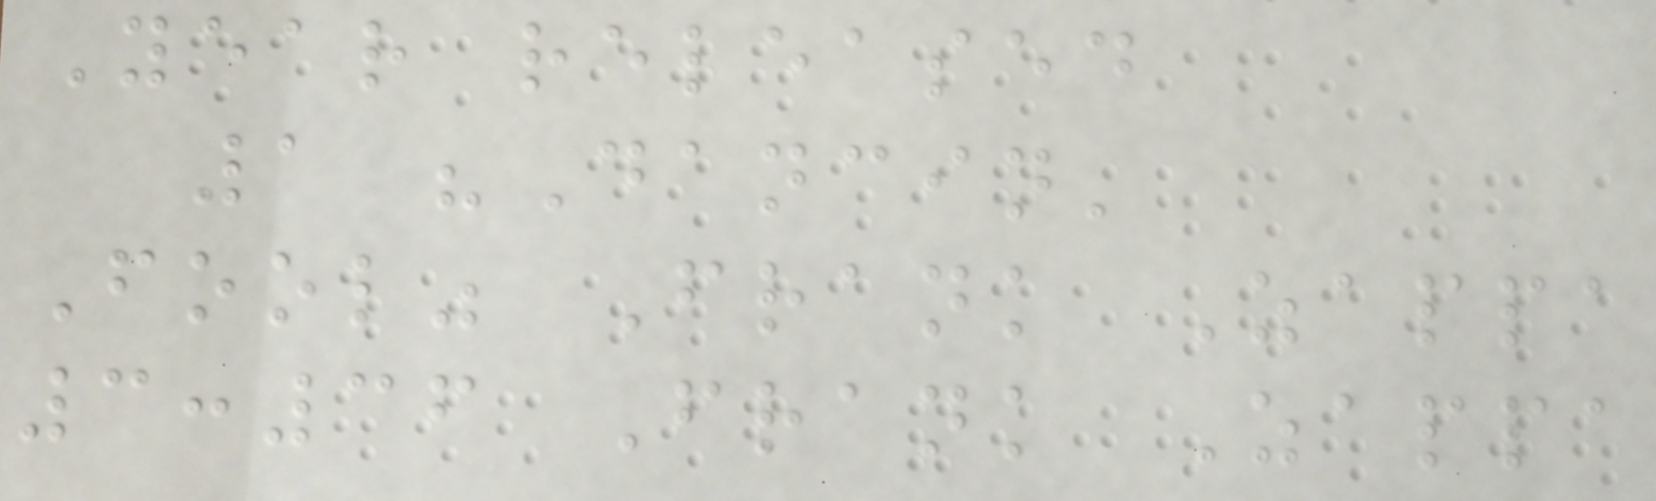Year released
1 "Dancin'
Fool" Frank Zappa
3:36 Frank Zappa
